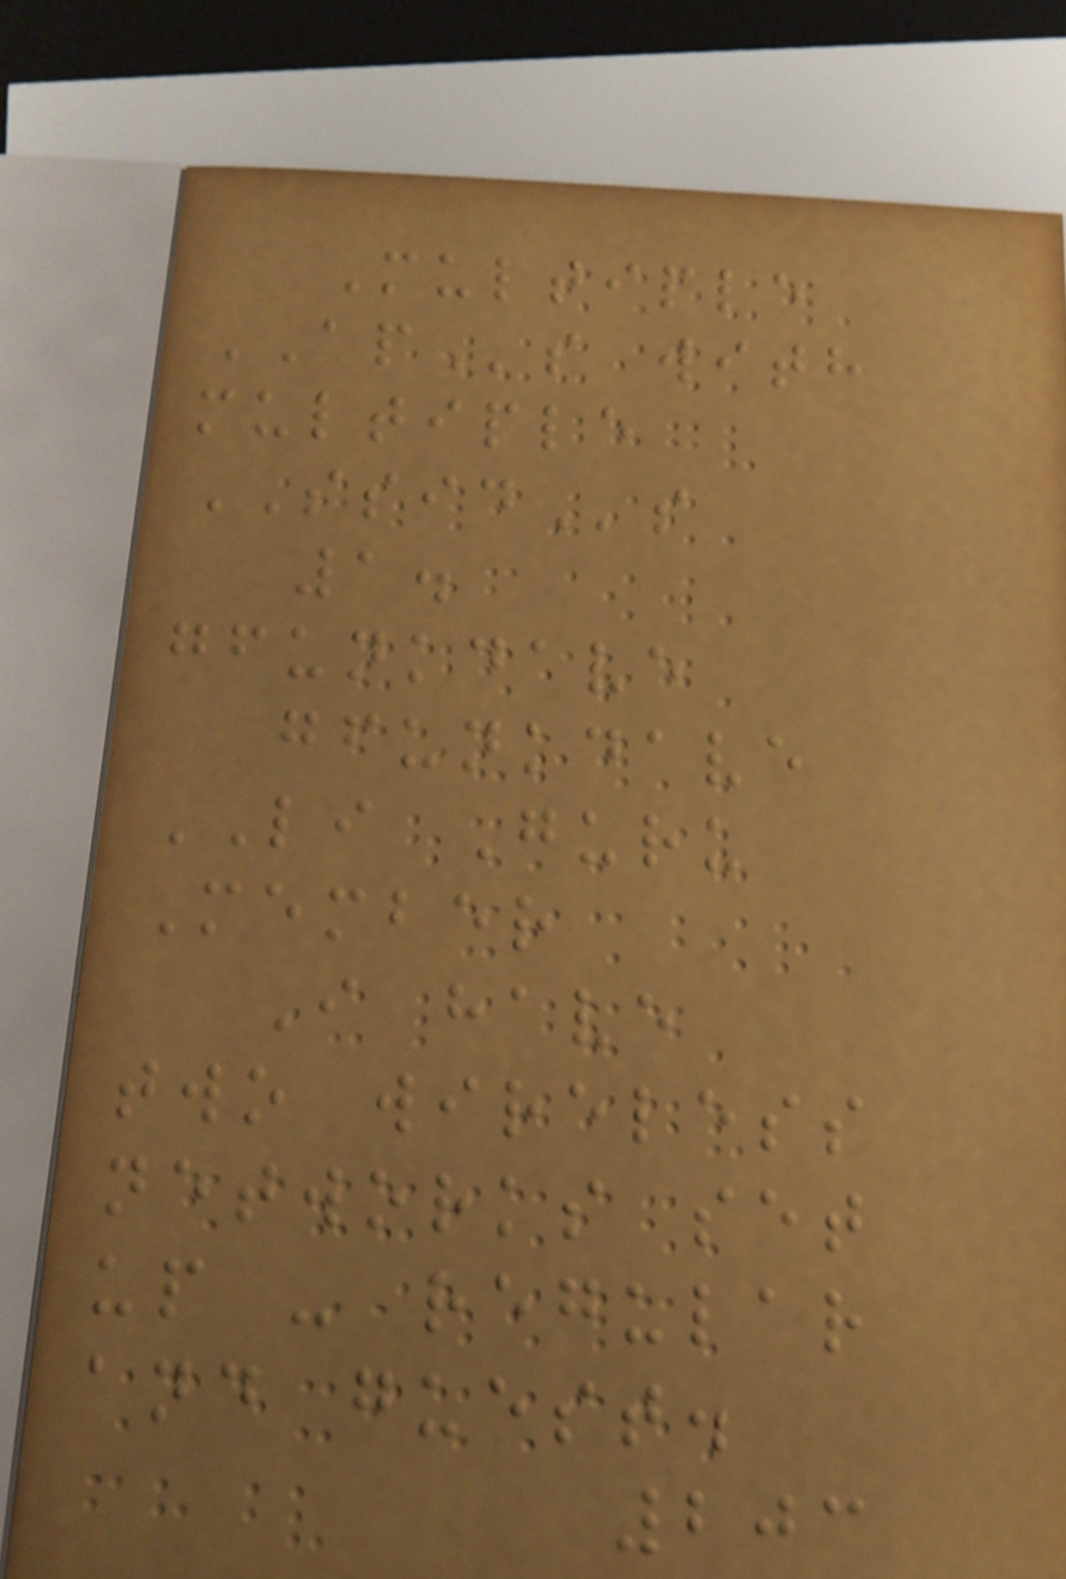Multiple
APs with
multiple
SSIDs
1.
gfunkdave
gfunkdave
LI Guru
Member
I have
two wireless
networks set
up - regular
and guest.
203
